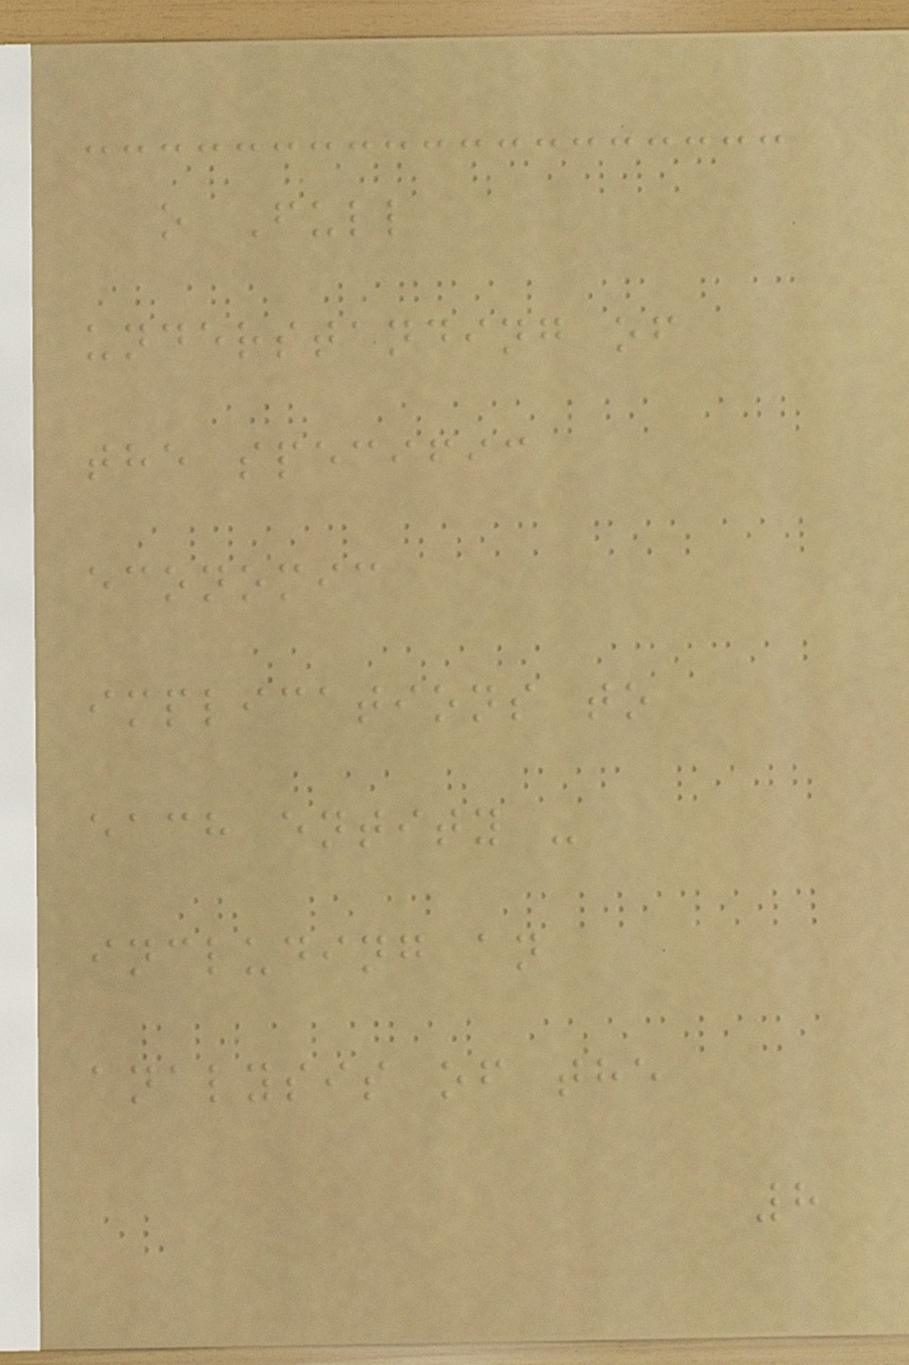o Full
understanding of
the specific
economic
implications to
each entity -
including an
analysis of the
8
